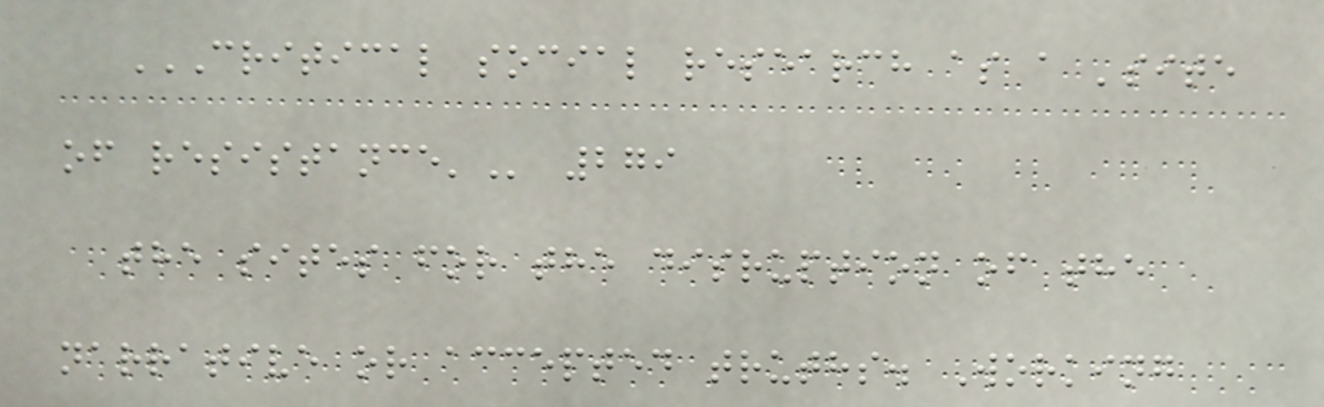CRITICAL SOCIAL RESEARCH AS A 'SITE
OF RESISTANCE' 279
the sites for the disruption of the
narrative or accepted truths. Working
